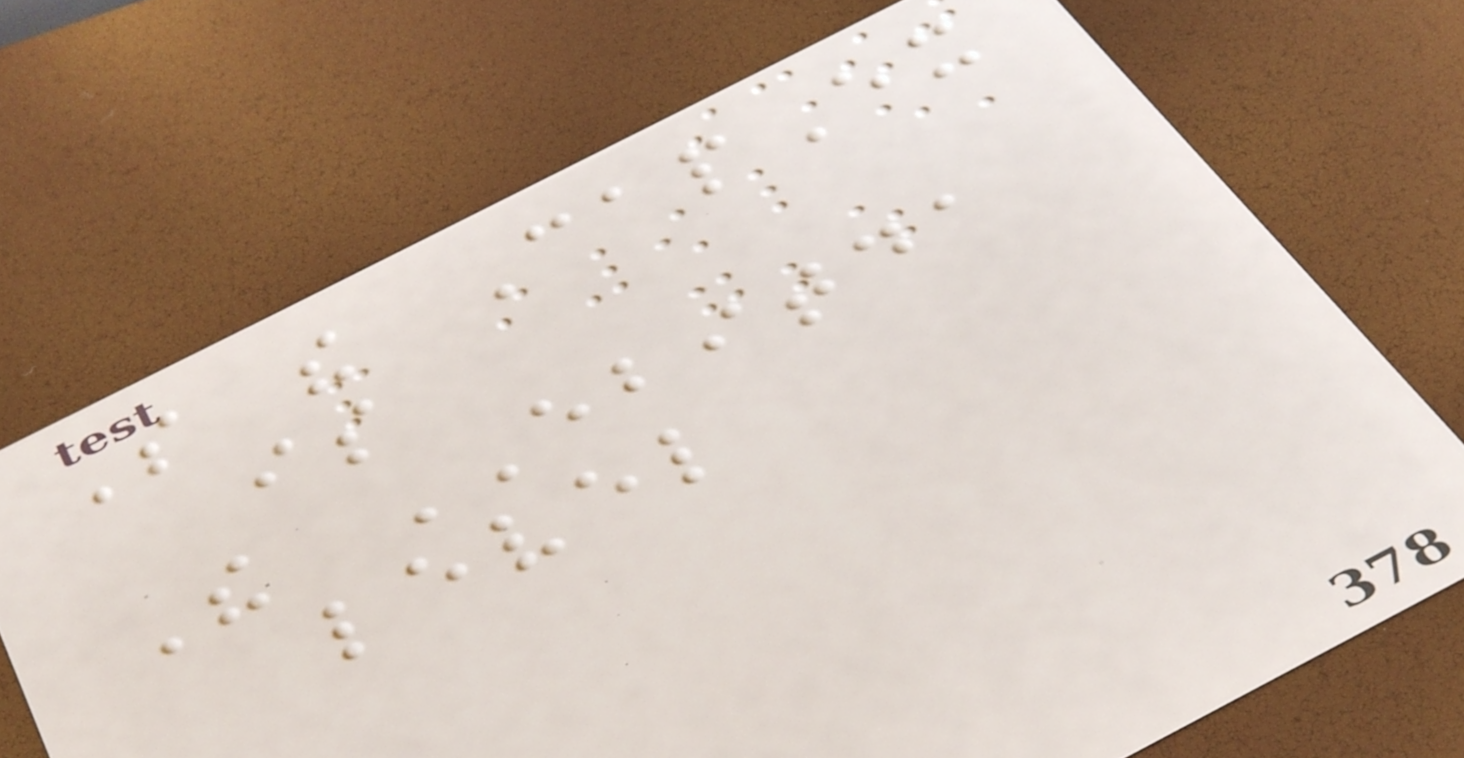So the CapEx
is
The EBITDA
level
